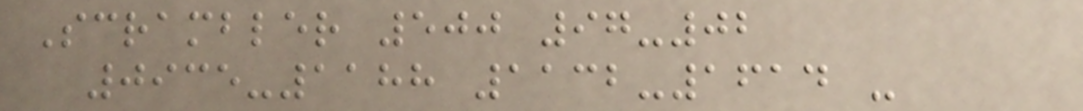Scrambler 500 97-02
0935-1188 1132-1614 -
